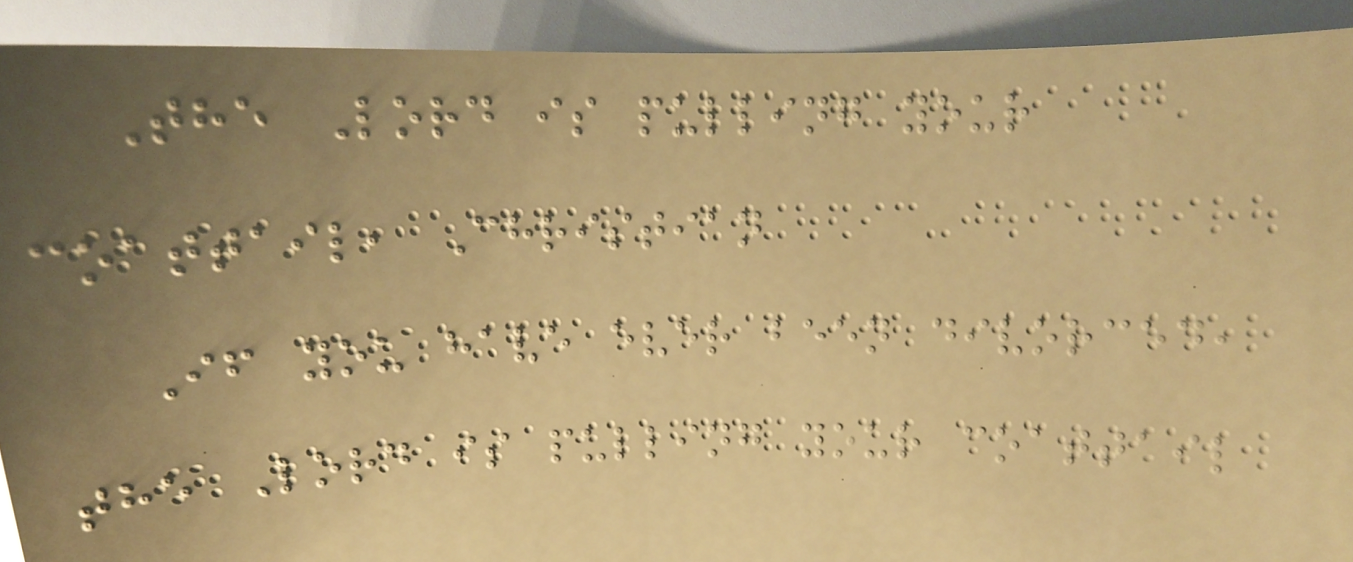The Lord is pulling your
coattail, Christian
If you have ever been divorced,
the Lord is pulling your coattail
